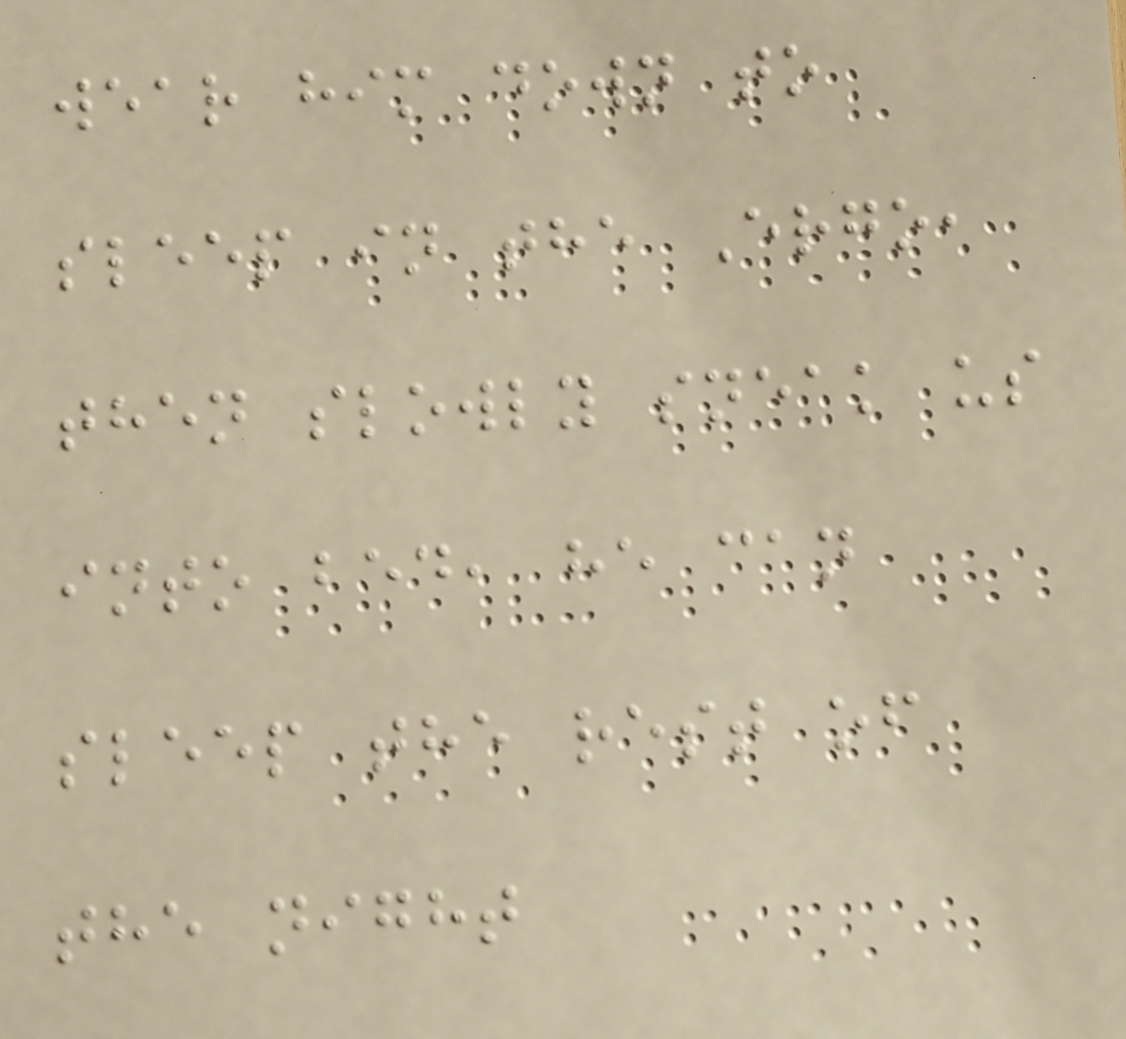wear him down to
sleep in the Ergo,
then slowly sneak us
into bed, he can
sleep the rest of
the night
